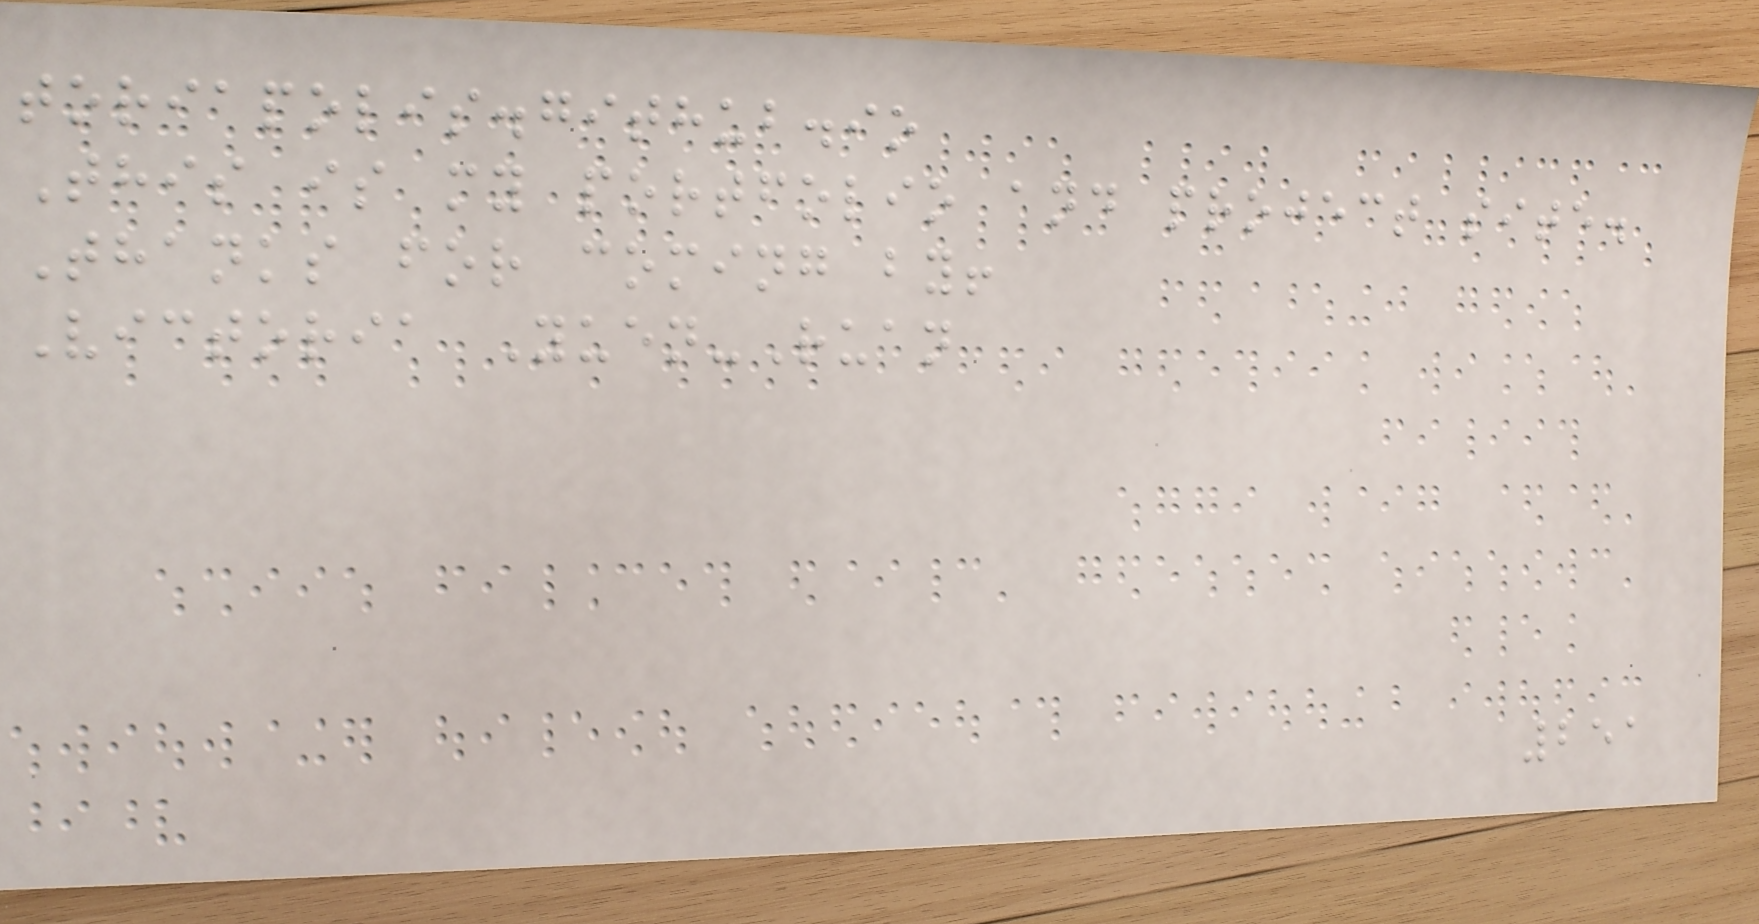toriapolis.github.io
This is my portfolio and project site.
Thanks for coming by!
Victoria Yuen-Ruan
251
